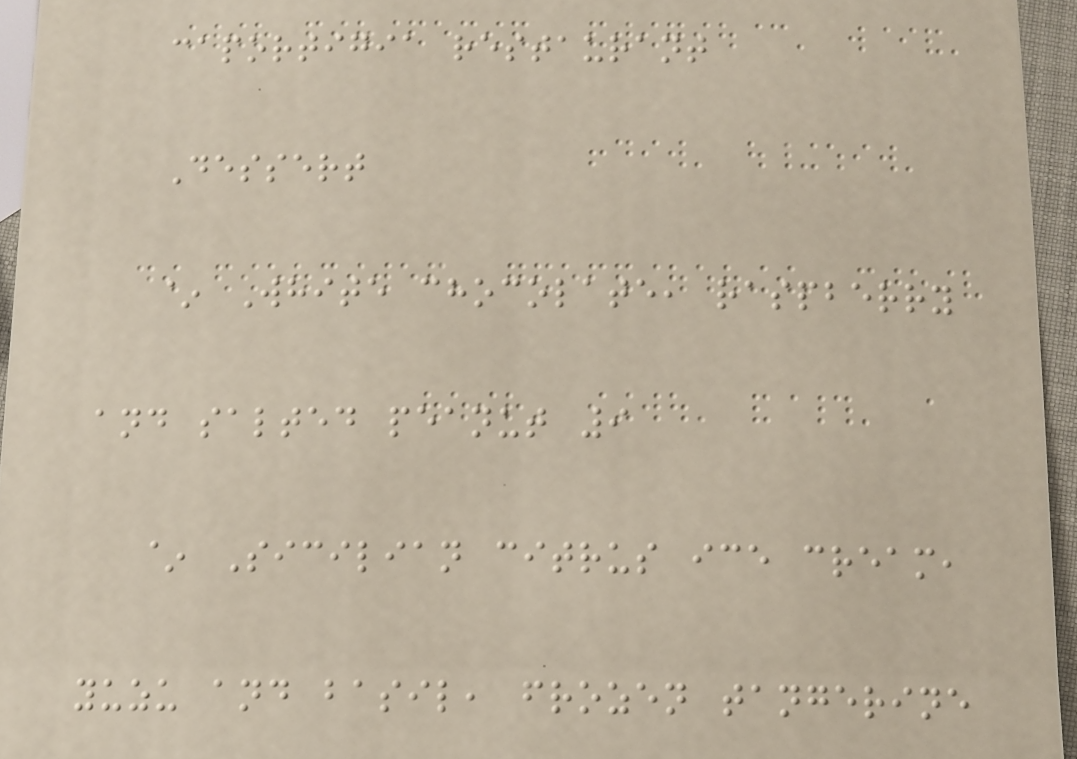caportigia restaurant
Dessert
~ White chocolate, raspberry
and salted peanut 9
~ Sicilian citrus ice cream,
yuzu and basil, frozen tangerine
